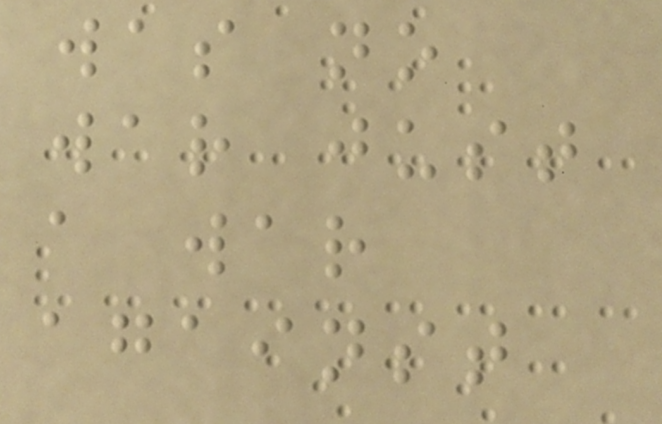was no
war just
a war
against
